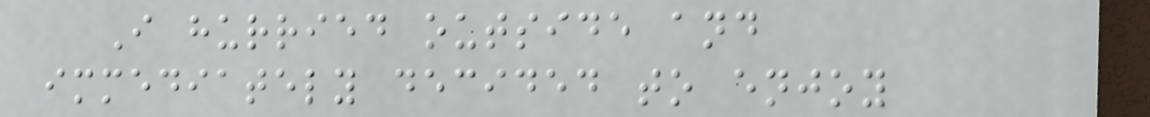I hurried outside and
immediately decided to enjoy
